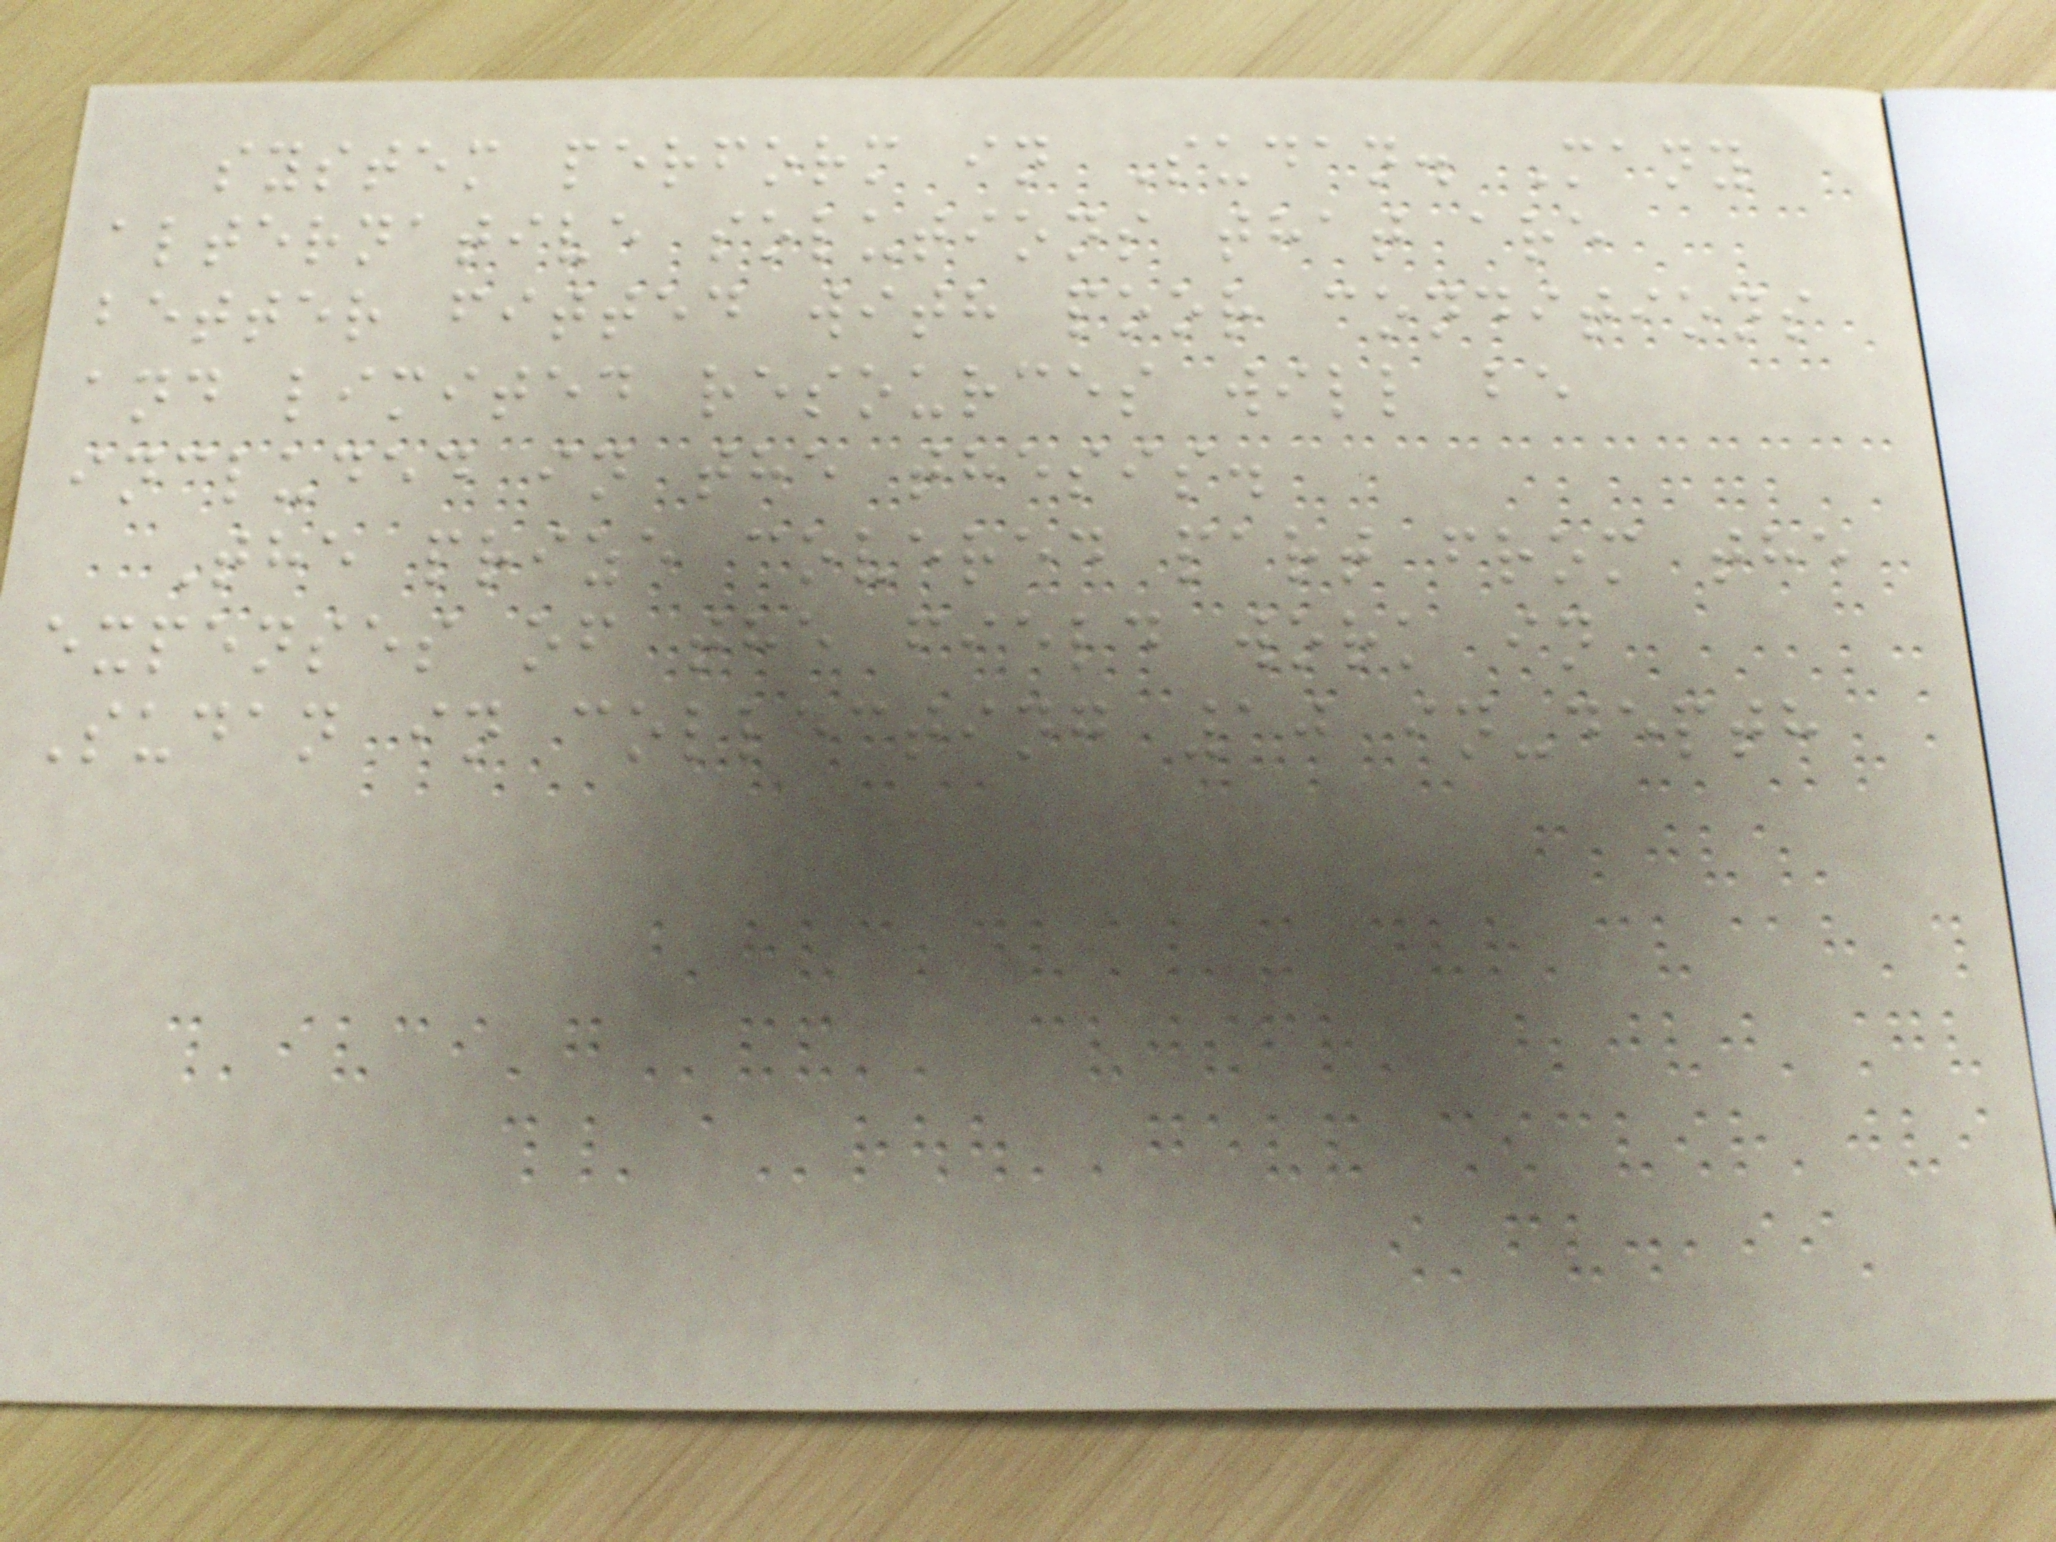system perform in Sudan. Many
alternative solutions that are
better fitted with poor conditions
and limited resources will be
included in the thesis.
The prize covered part from the
expenses of the field work in
Sudan in collecting 10 in-depth
